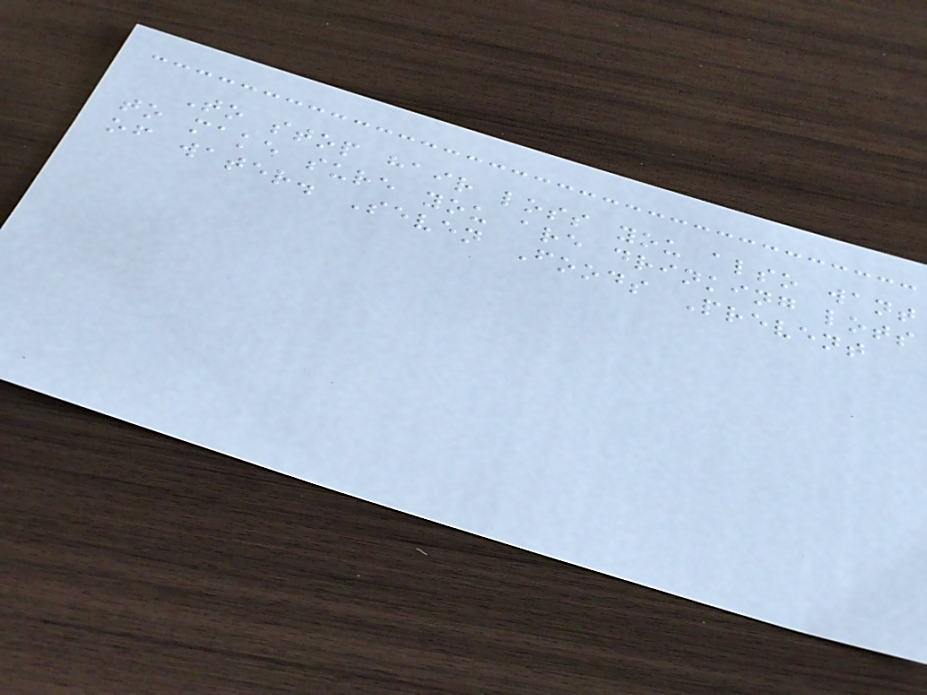To stop hair loss you also want
to make sure you are drinking lots
of water. Seven Foods Prevent
